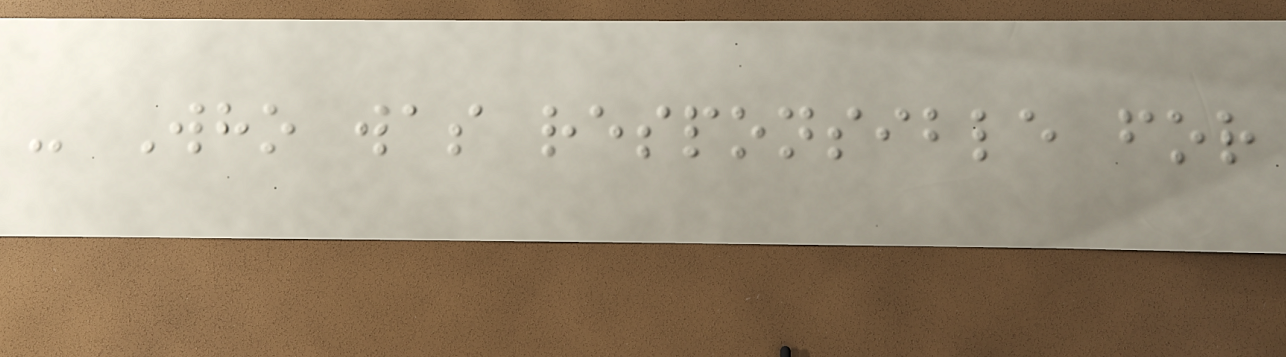- Who was responsible for
